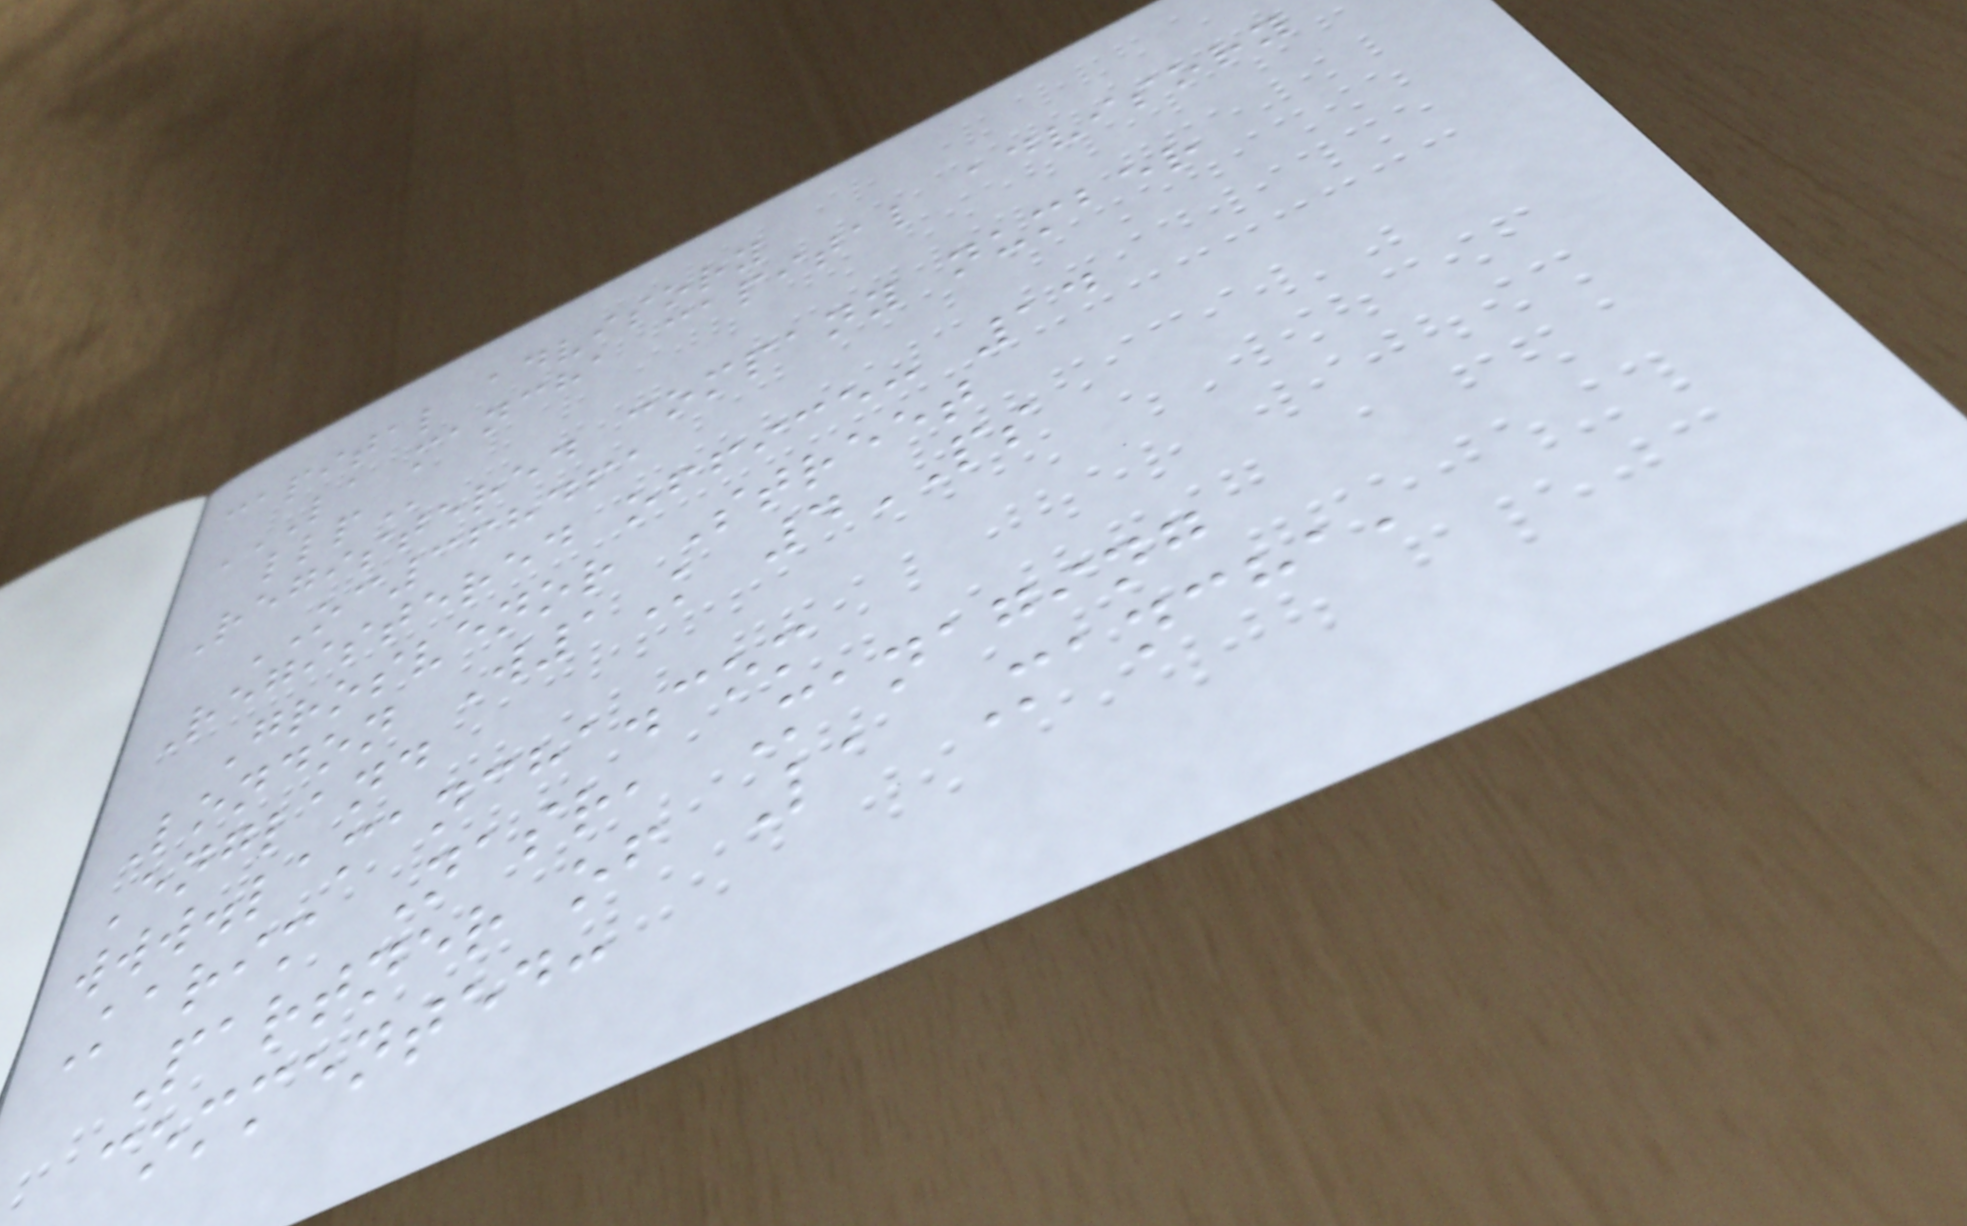capital advisory
LA MANCHA CAPITAL ADVISORY
LLP
Registered company number
OC368461
Registered office: 14
Grosvenor Street
London W1K 4PS
England
www.lamancha.com
Karim Nasr, Managing
Partner of La Mancha,
commented:
